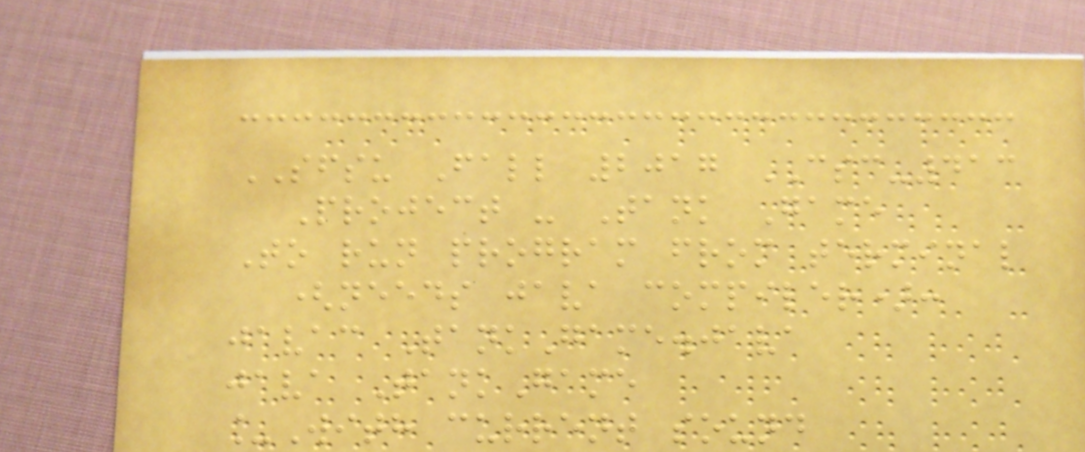SFSU Fall 2017 CSC-413
Project - Tank Game
To run program from terminal
(needs java compiler):
javac TankGame.java
java TankGame
_With current sound
